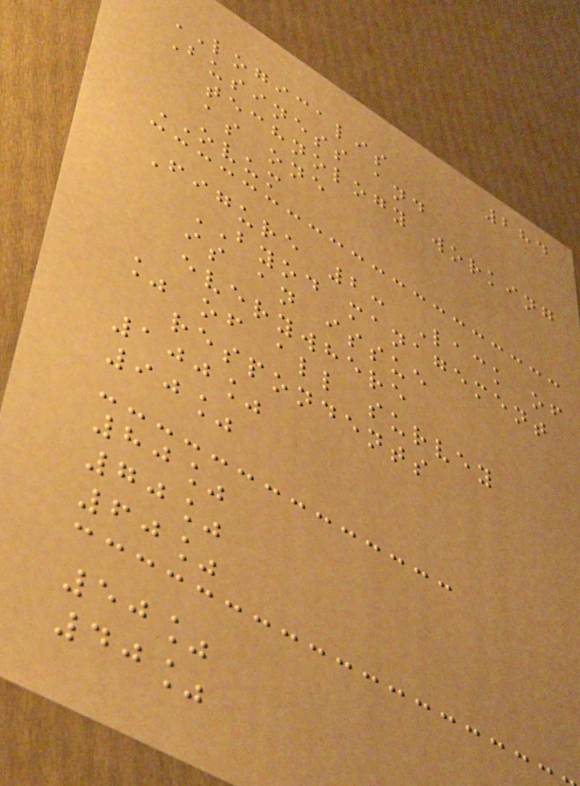284
LOGICALIS
Business and
technology working
as one
OVUM
Figure 2: Lack of
BYOD management
is an issue
everywhere
% of all survey
respondents
100%
90%
80%
70%
60%
50%
40%
